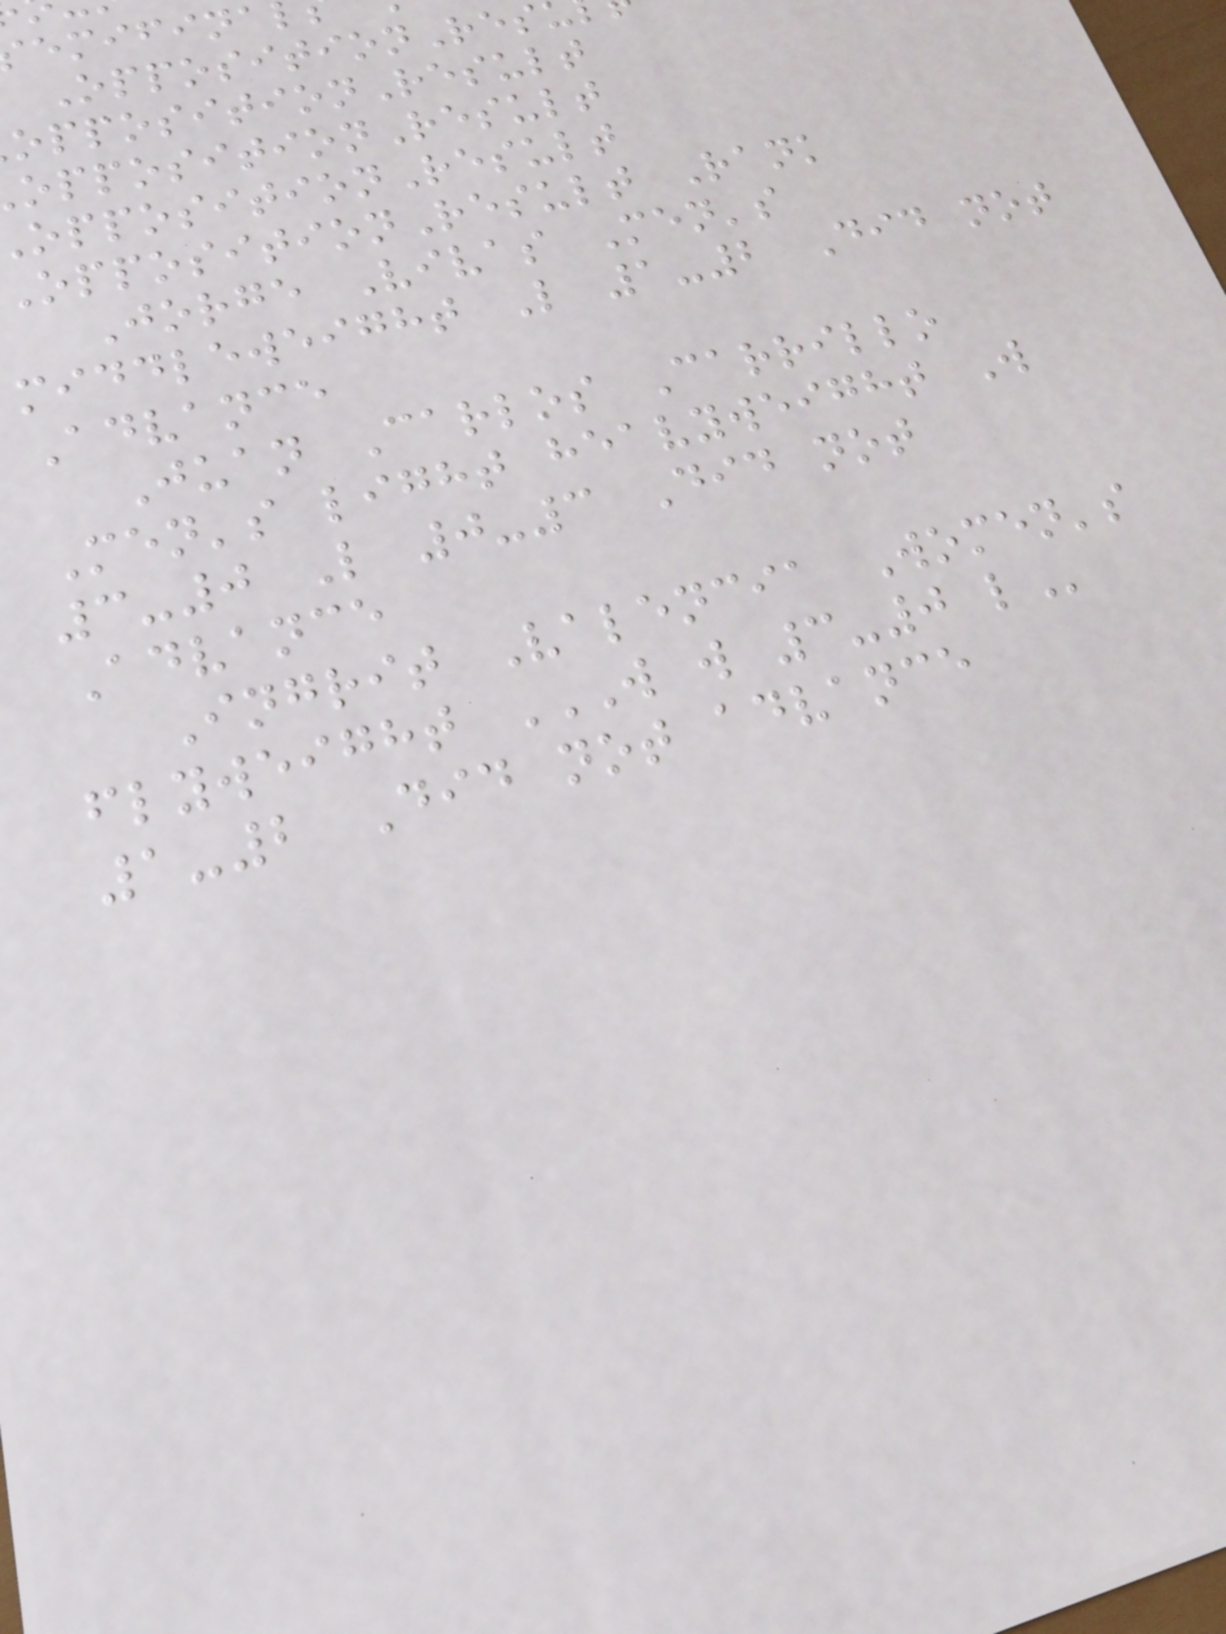OppositionRes
ppositionResult
ppositionResult
ppositionResult
ppositionResult Rank
Jorge Vivas Men's
middleweight L 1-2 Did not
Advance
Juan Carlos Carrillo
Men's light heavyweight W
3-0 L 0-3 Did not
Advance
Ingrit Valencia Women's
flyweight W W 3-0 L
1-2 Did not advance
